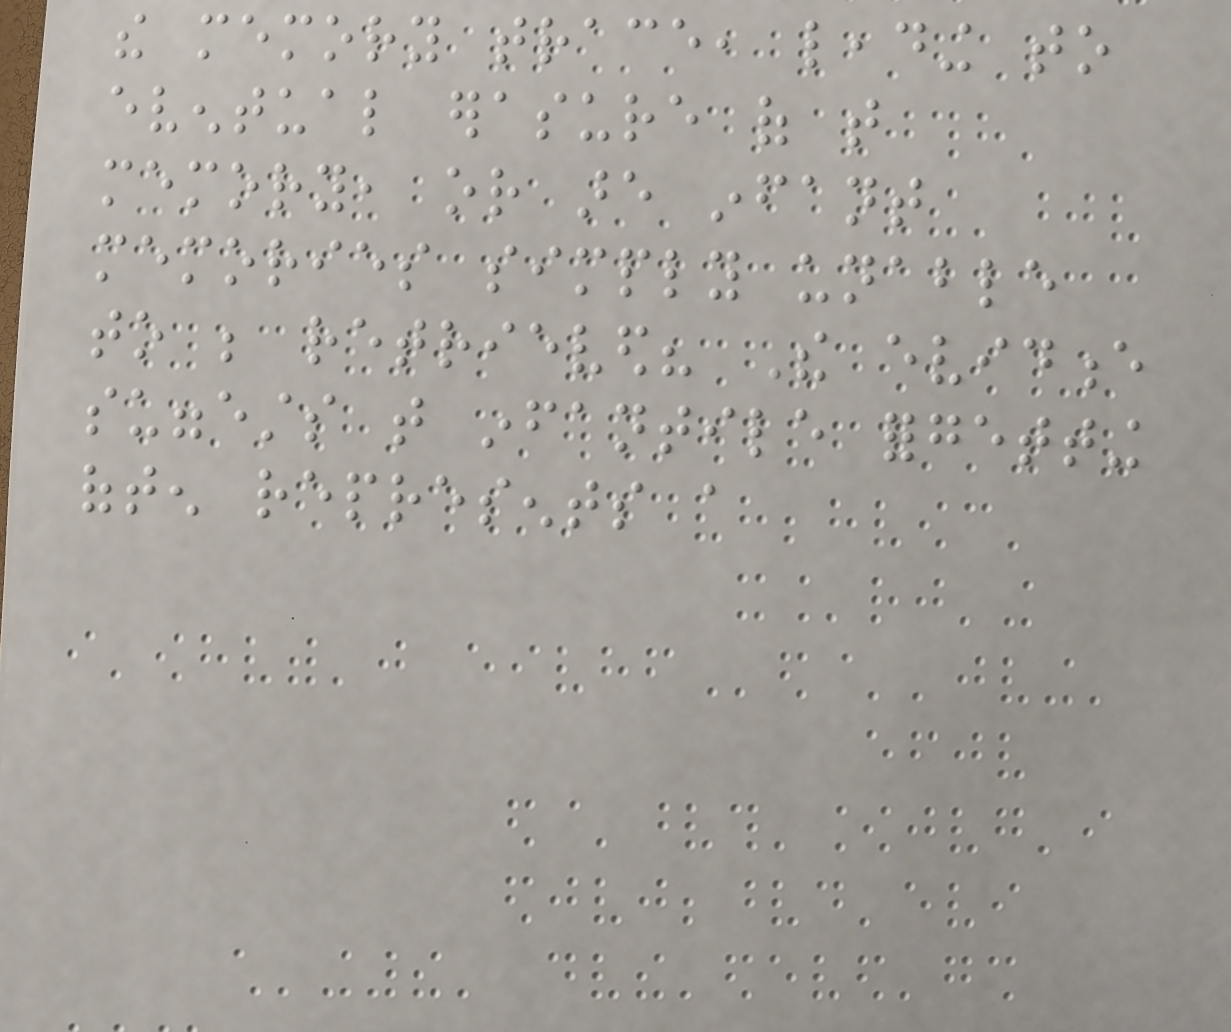the memory trace, leading to
eventual erasure of that
memory, or are infant
memories simply unable
to be retrieved? The evidence
suggests that infantile forgetting
often represents a
